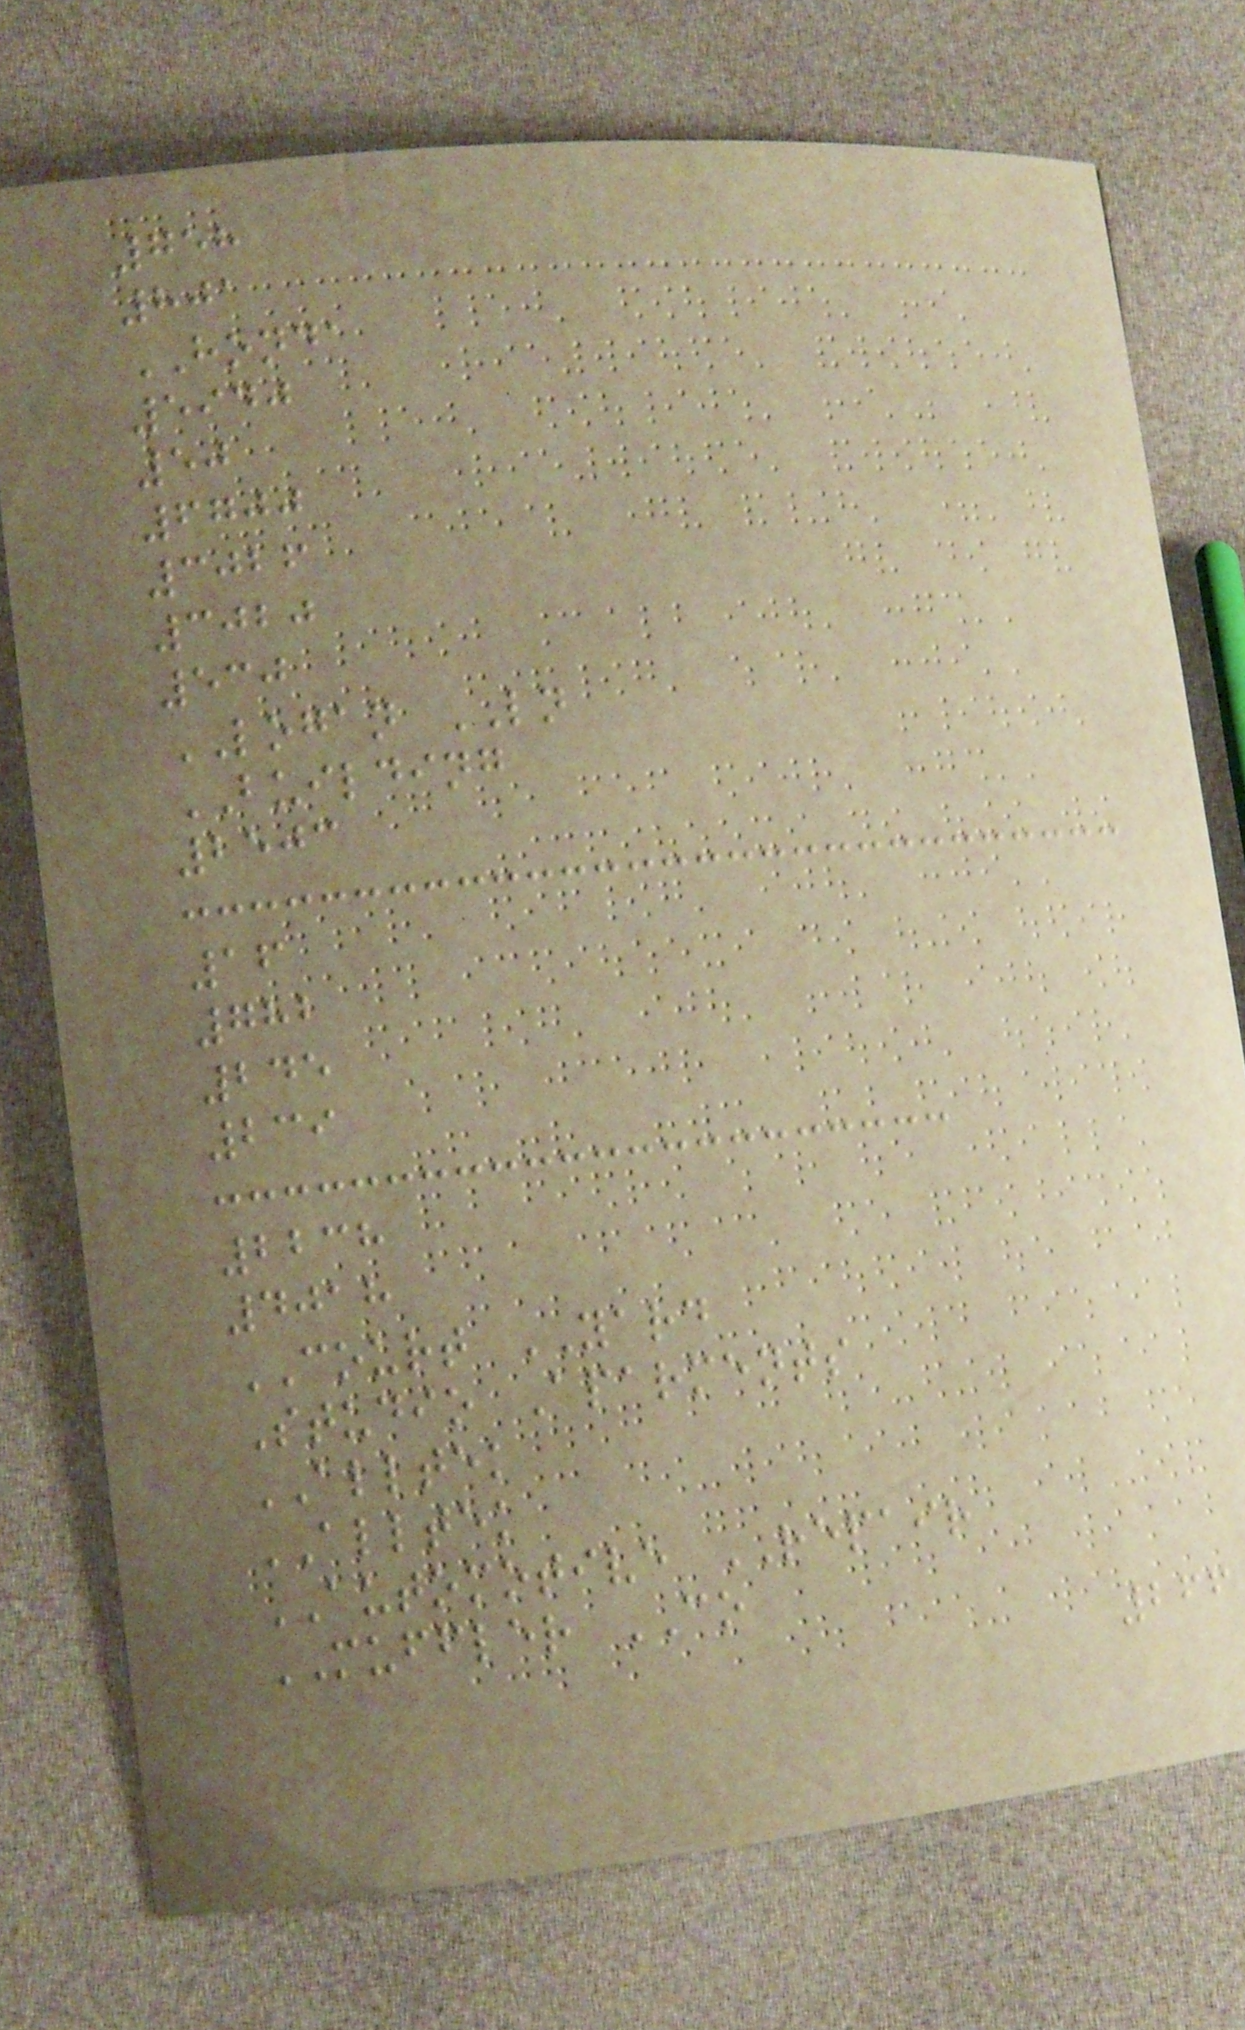758
801
HONDA
5940
50
6700
3026
3020
530
LOGAN LN
BUILDING
2503
16
782
245
239
2238
4018
COURT YARD
Studio Aparments
ALLTEK
ALLTEK
AUTOMOTIVE REPAIR
MUFFLER CO
266
